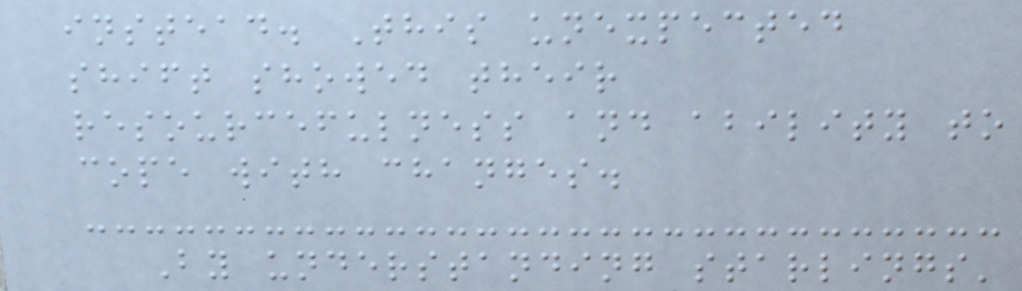instead. This unexpected
shift showed their
resourcefulness and ability to
cope with changes.
By understanding starlings'
